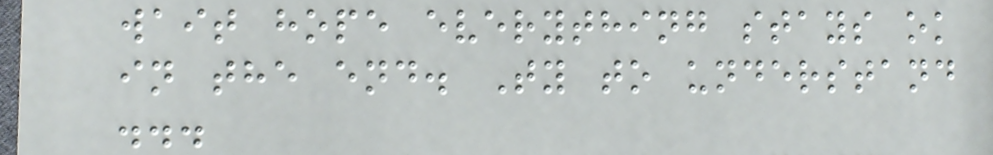wait hope everything stays ok
in the end. Ty to understand
...
